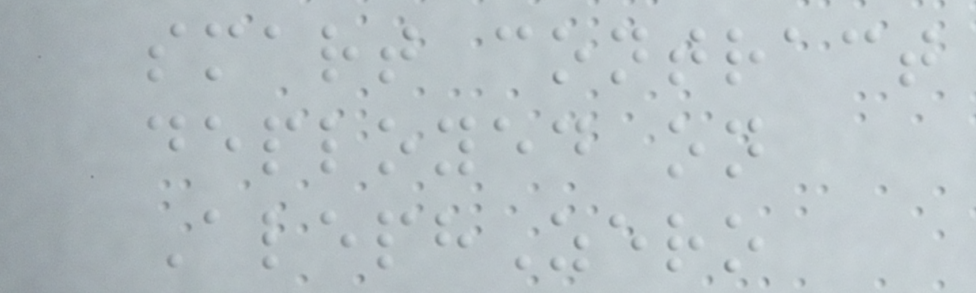smart contract
deployed on
AlephZero
